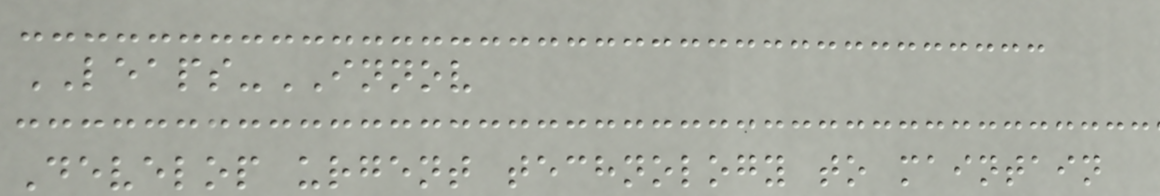LEAPS-INNOV
Develop urgent technology to maintain
